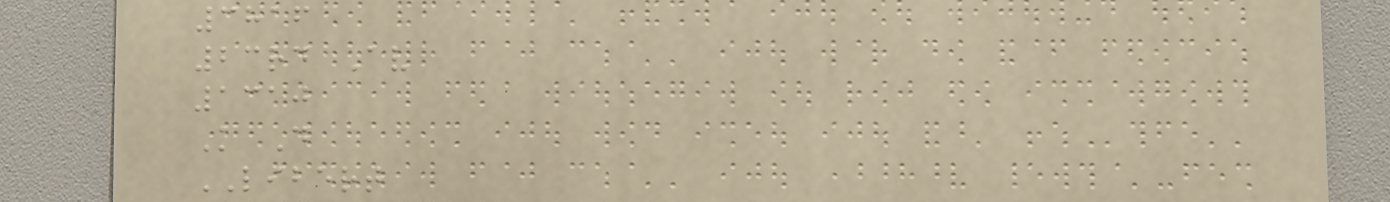3816
23rd Av
1310
K D
LIBERT
